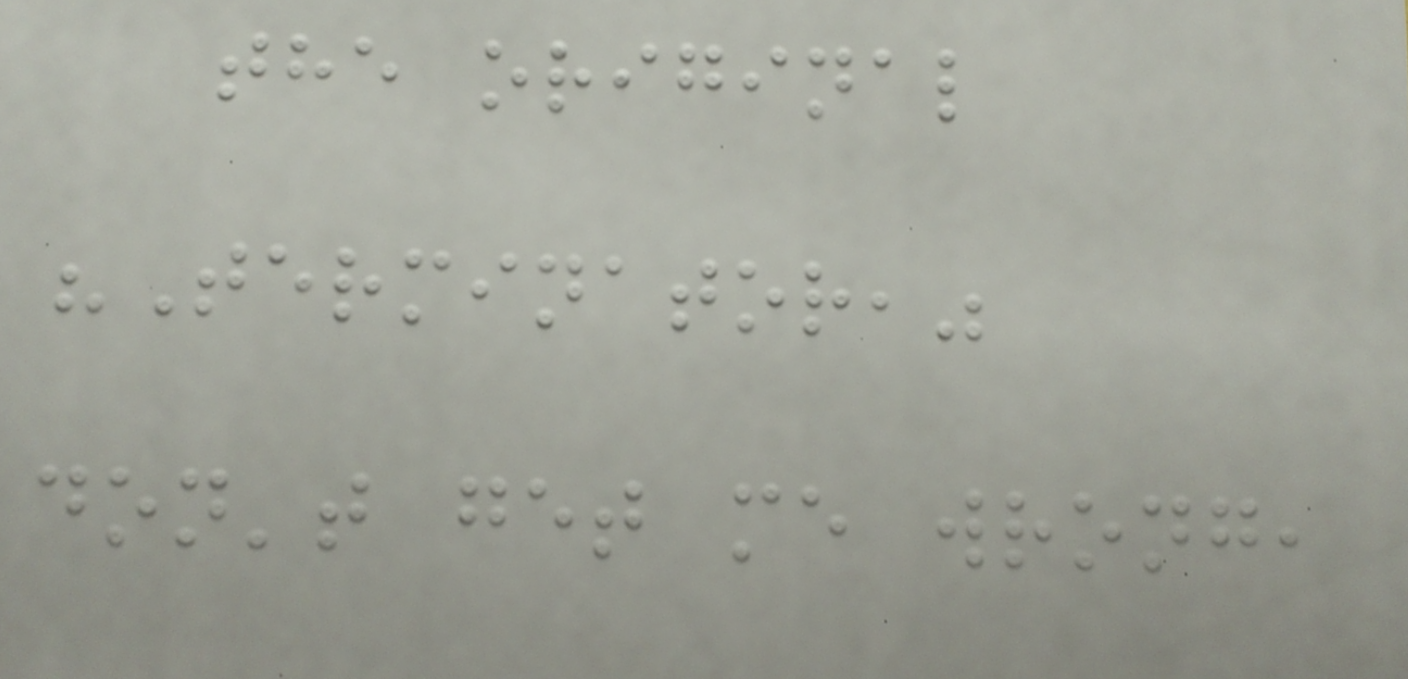the original
"Terminator,"
don't get me wrong,
